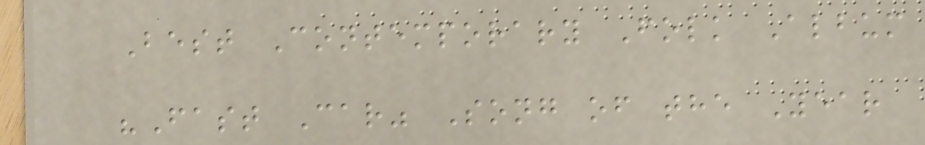Best Contemporary Folk Album
"Fast Car" Song of the Year
